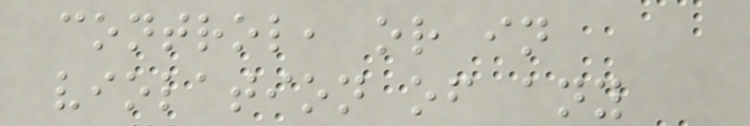control, or in
violation of any
